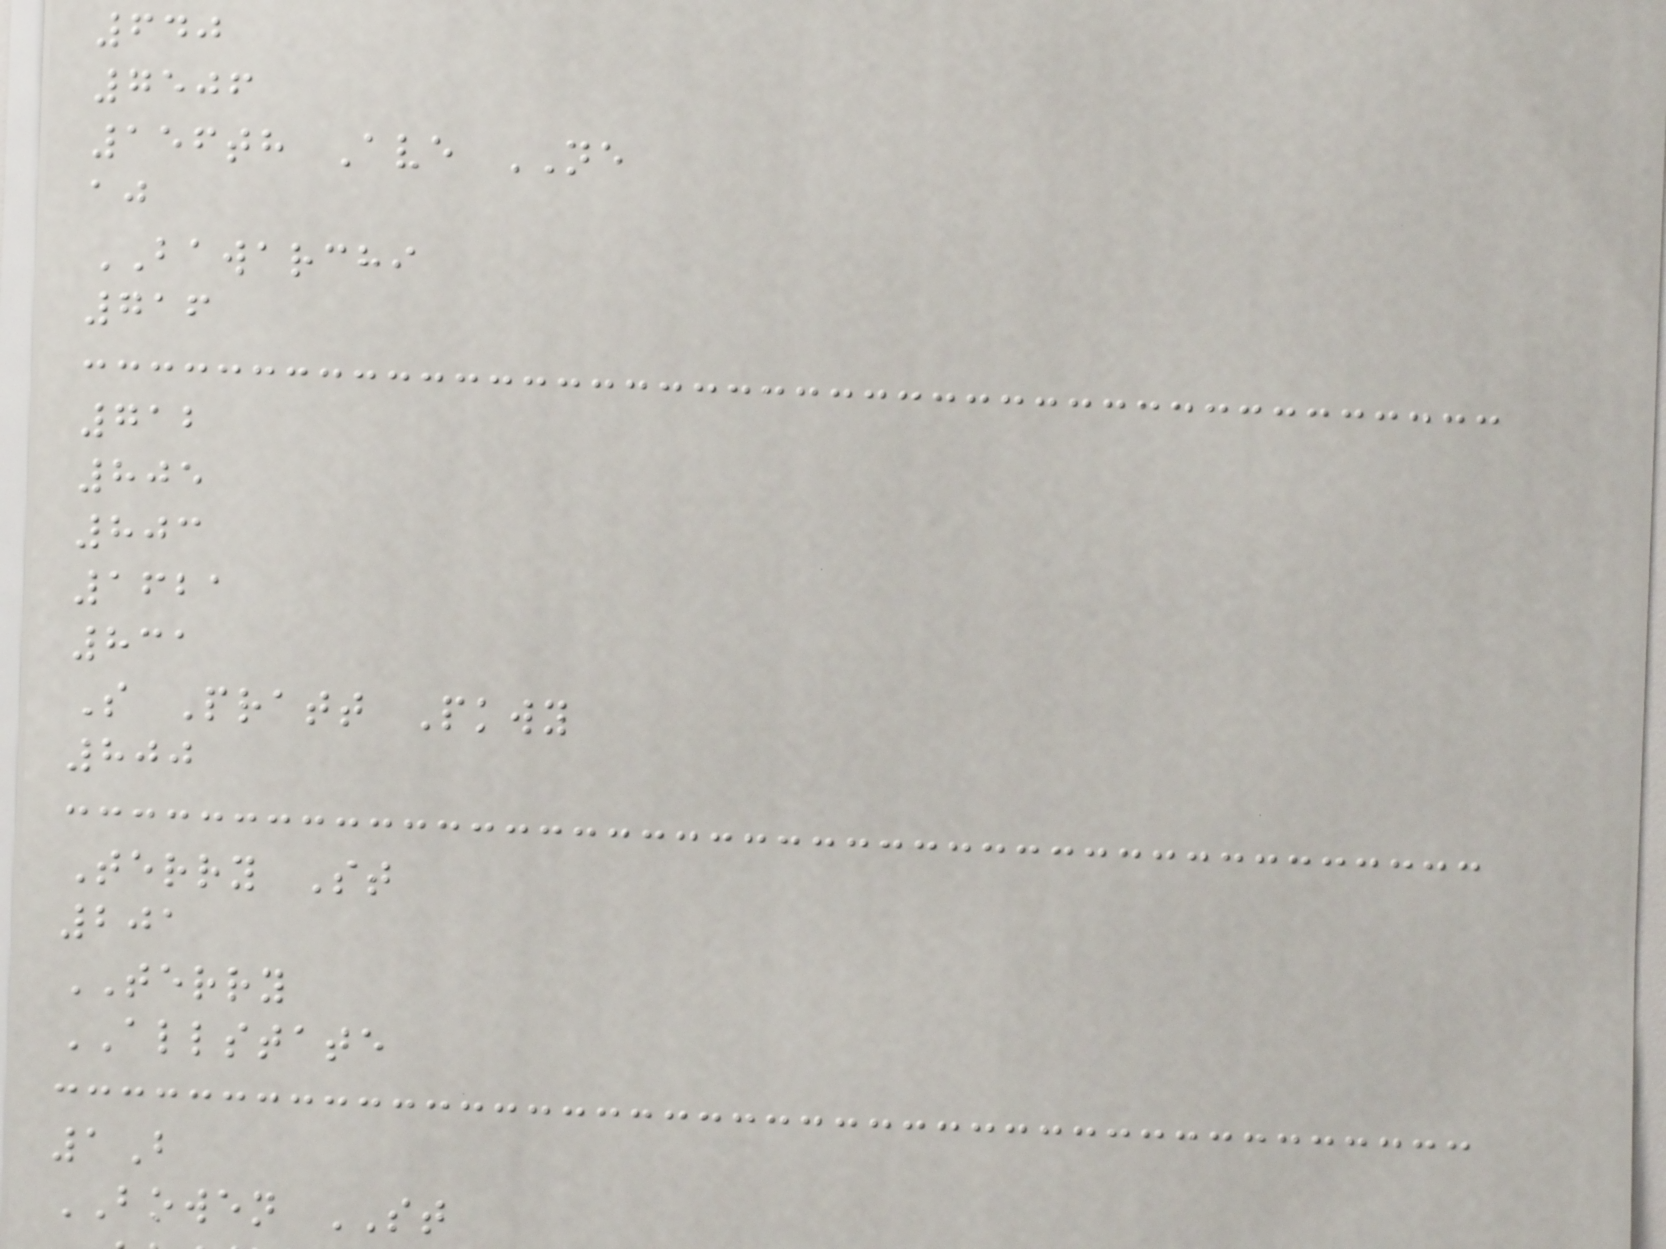640
7506
156th Ave NE
aj
BAWARCHI
716
712
805
803
1621
831
S Pratt Pkwy
800
Terry St
201
TERRY
ALLSTATE
1B
BOWEN ST
